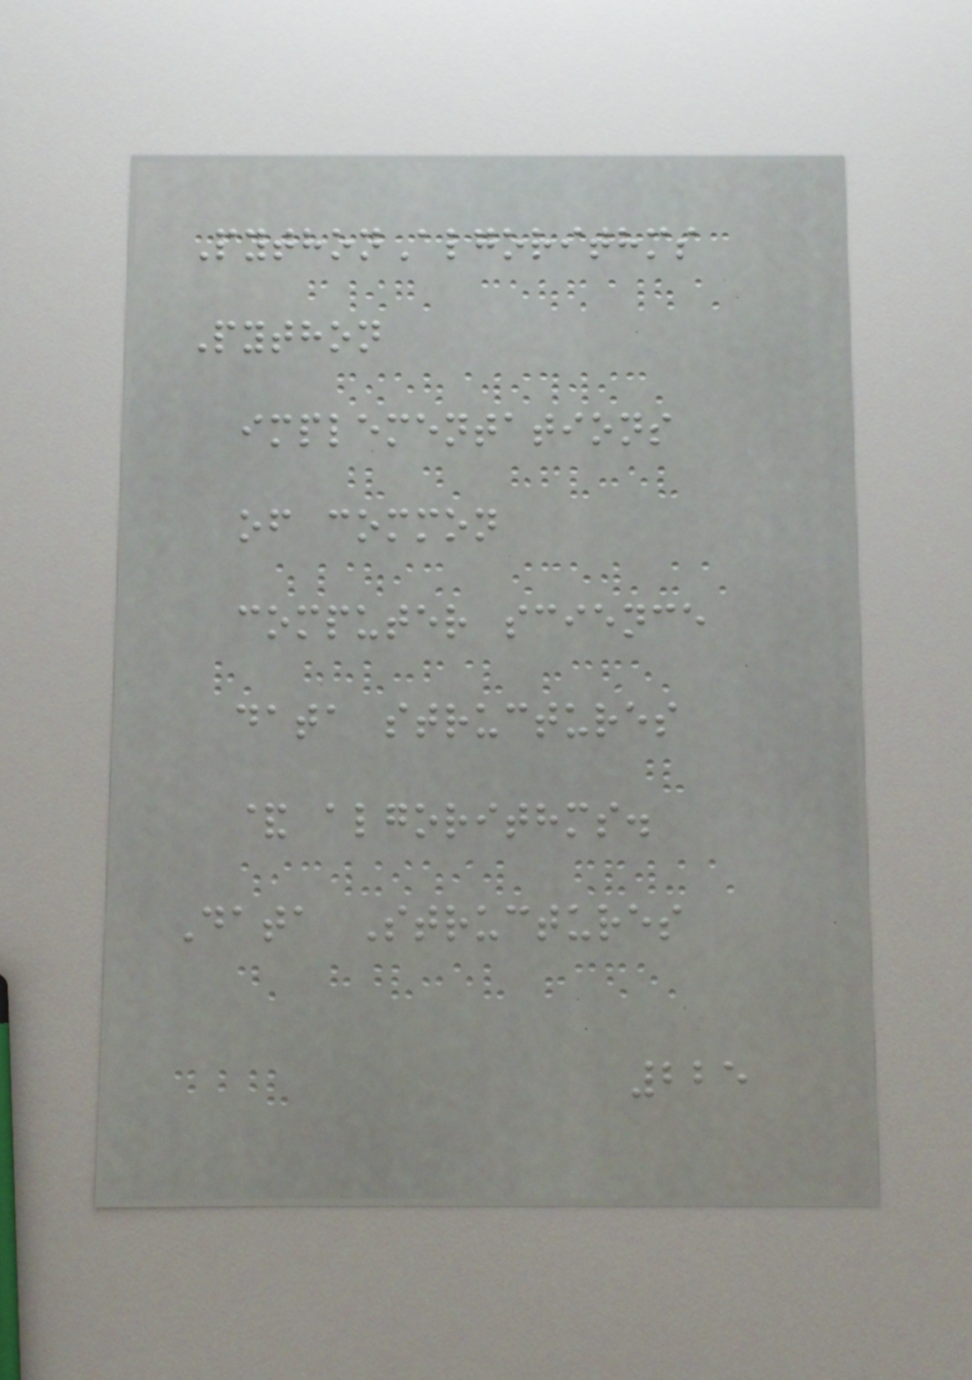PythonAlgorithms
Python
implementations
of common
computer science
data structures
& algorithms.
Data Structures
225
